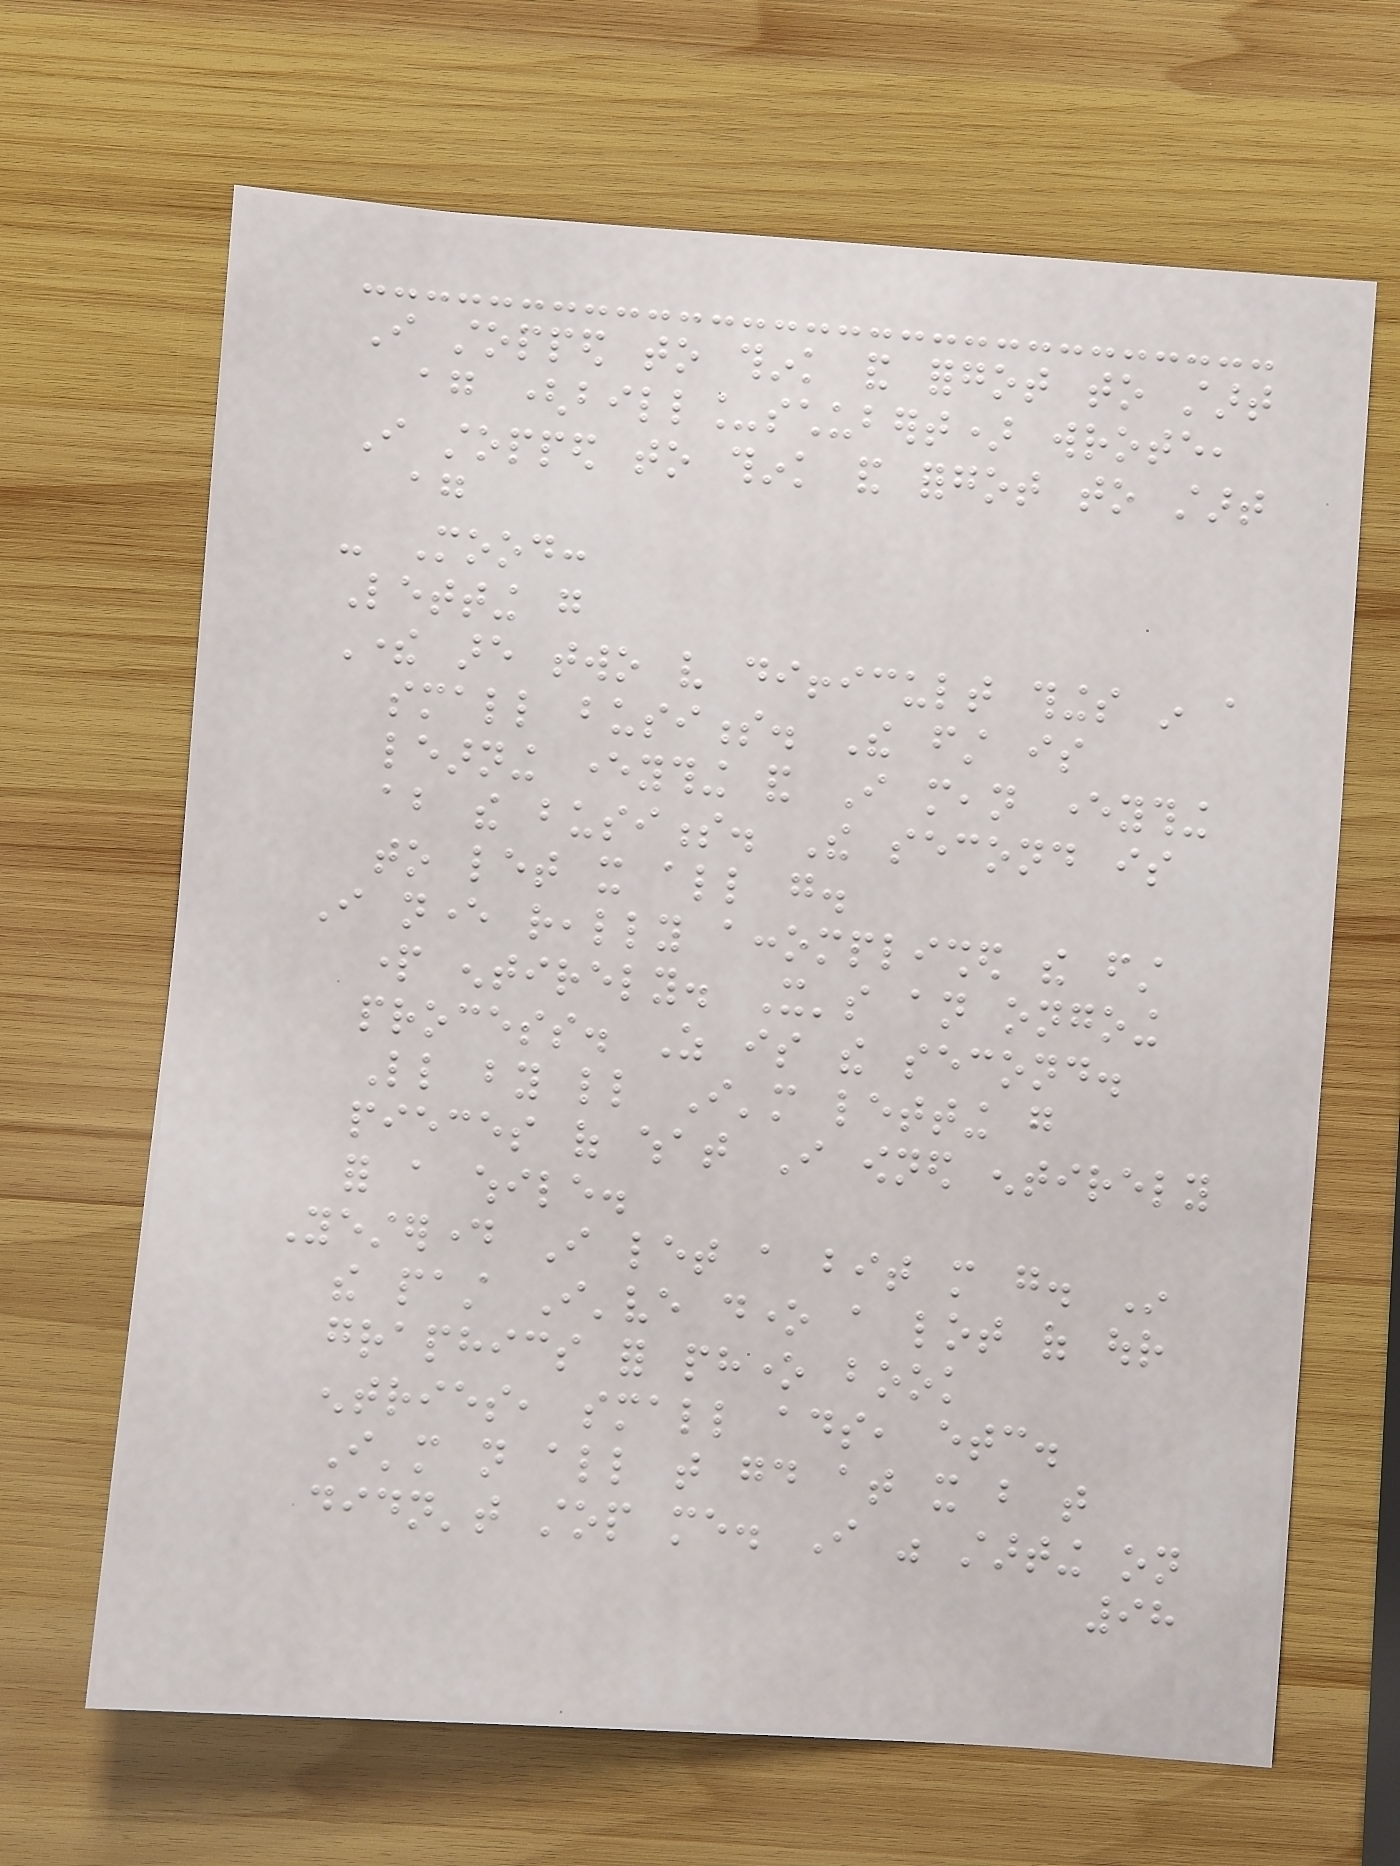I stopped to think and forgot to start
again (bill_schubert) wrote,
I stopped to think and forgot to start
again
- Mood:
Letting go
There are two very difficult things in a
small business. The first is
learning everything and I mean everything
about the business. The second is
to let it all go.
I never really accomplished the first
part entirely. It's an ongoing
process. As is the second.
Little by little I'm letting go
pieces of what I owned entirely
for a while.
Yesterday I let a bit more go. In
the past I've done a lot of our
graphics for phone book
entries, small ads, etc.
I'm not all that good at it but that
didn't stop me. I was starting on
98
